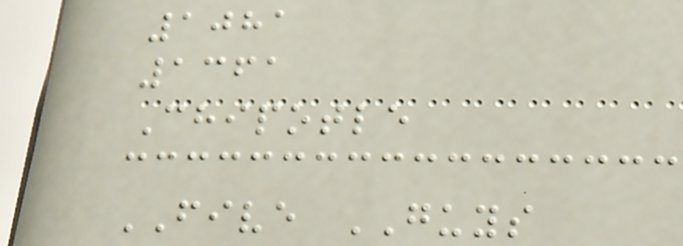1081
1361
Chipotle
FIVE GUYS
